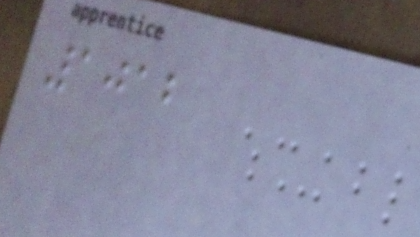1012
